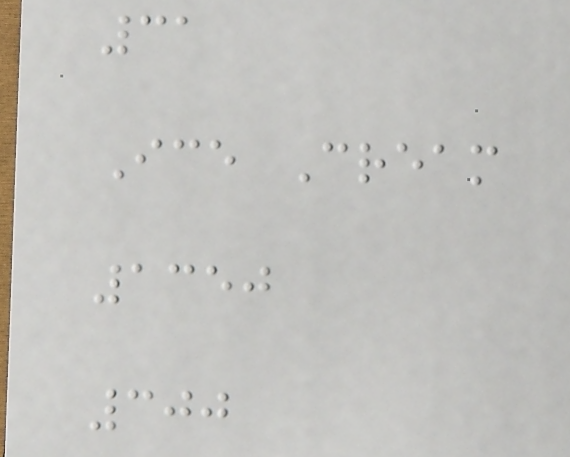31
Ice Cream
1350
300
